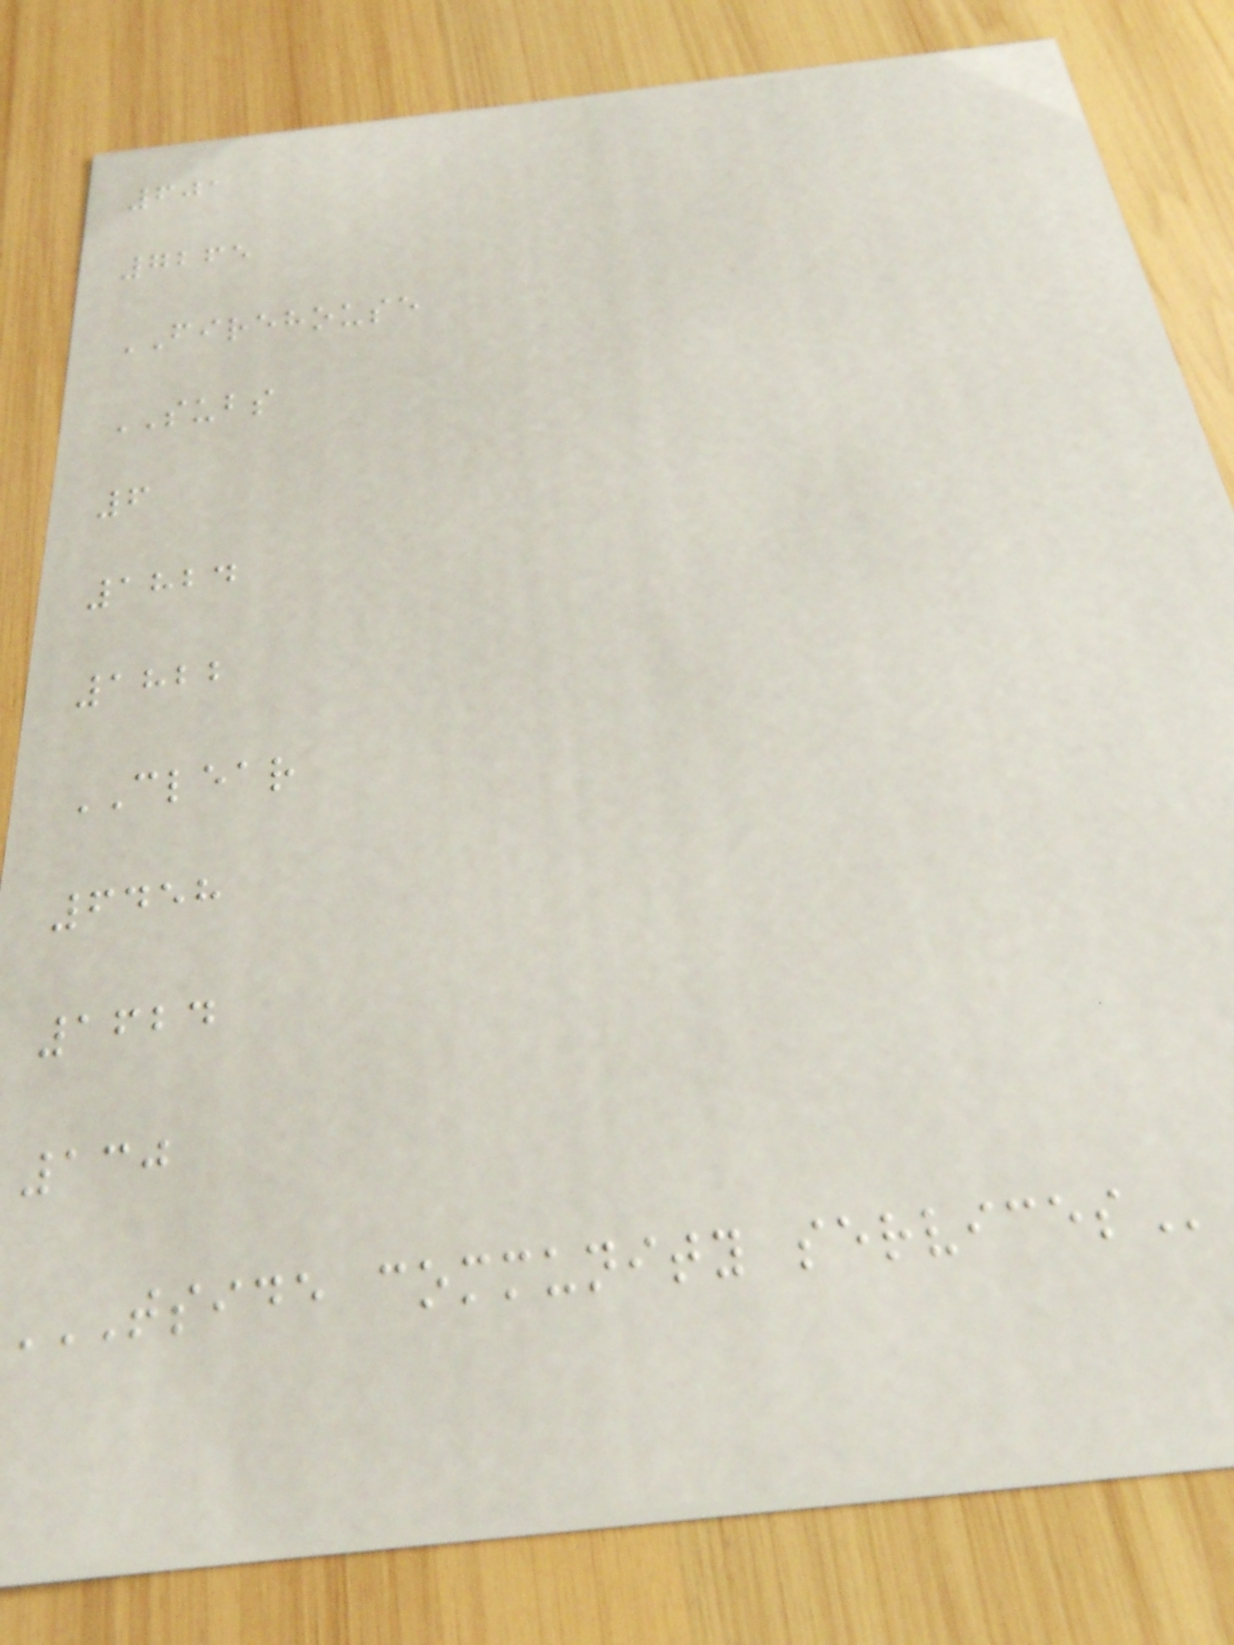601
7265
FIREHOUSE
SUBS
6
1824
1822
CLEAR
6458
1624
130
TSIDE COMMUNITY SERVICES
